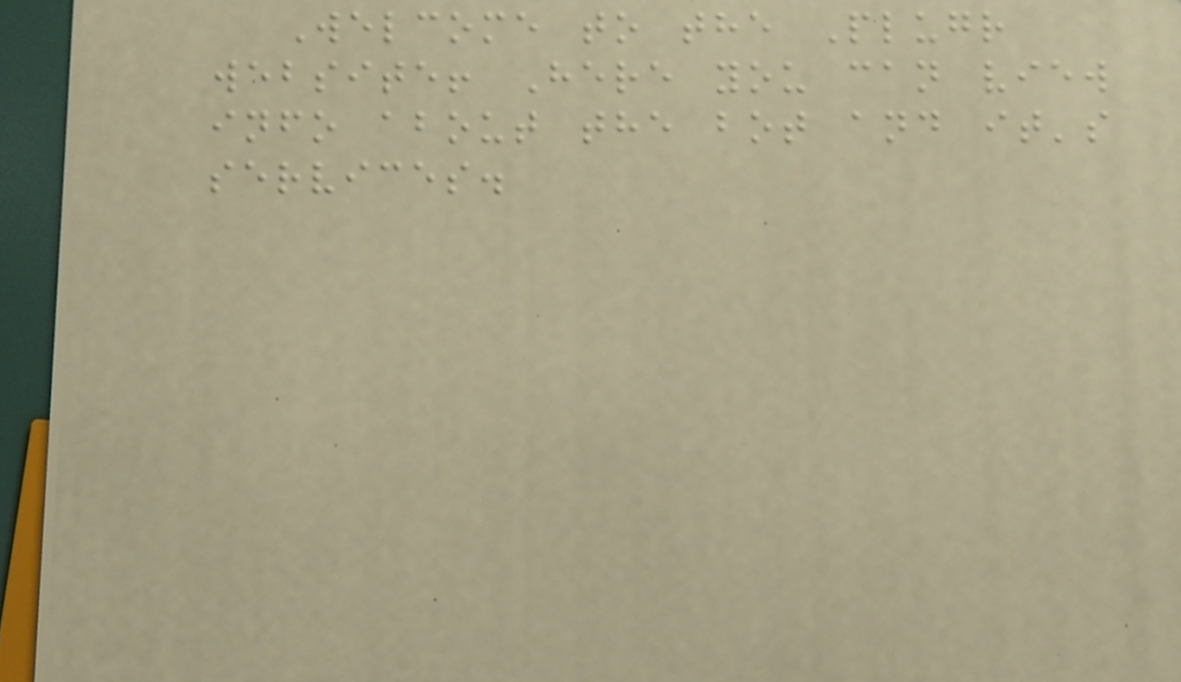Welcome to the Plugr
website! Here you can view
info about the bot and it's
services.
